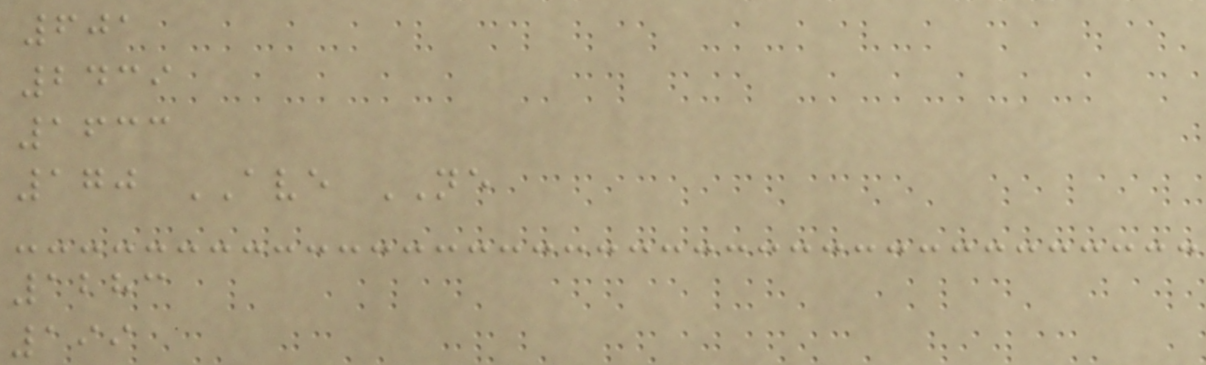601
2439
1633
170 AVE NE
1283
199
